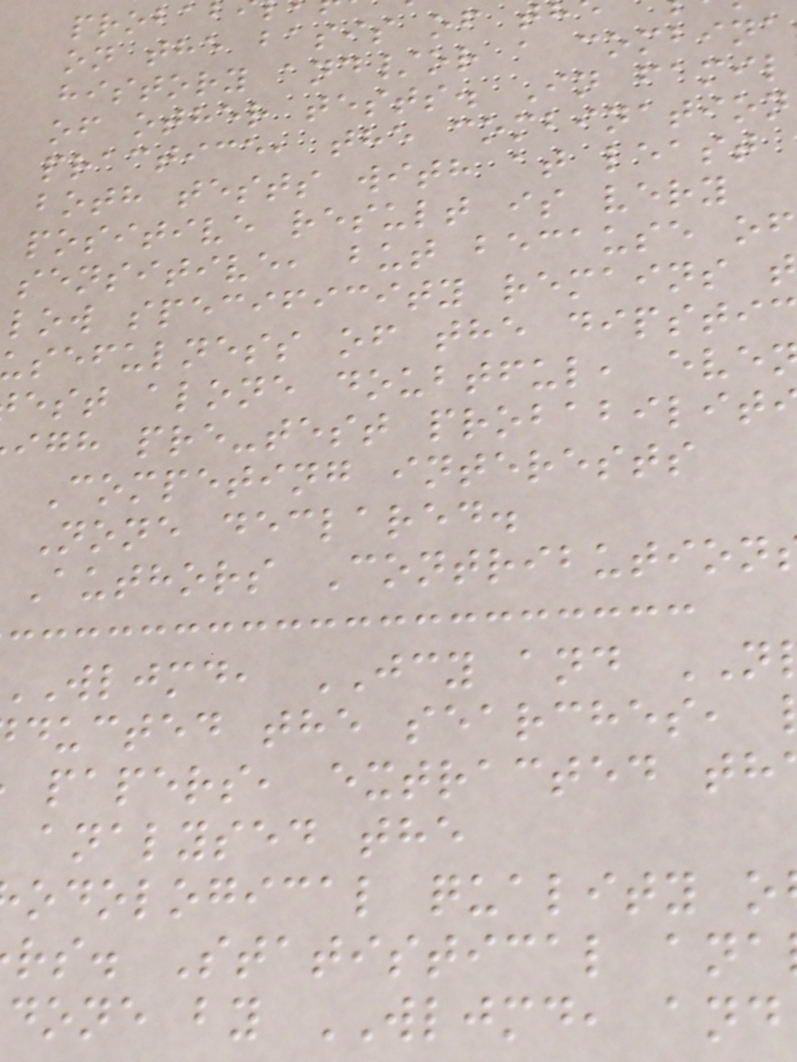on the basis of t
history and/or a combina
of other tests. In famil
practice, the combination
both tests with at least
positive result is very
sensitive, but because of
low specificity remains t
sefulness of the dipsti
est alone doubtful, eve
igh pre-test probabilit
Competing interests
None declared.
Authors Contribution
wljmd, JCY and
ducted the searches,
papers, extracted th
analysed the
odological quality o
rs. Statistical ana
done by WLJMD, and
